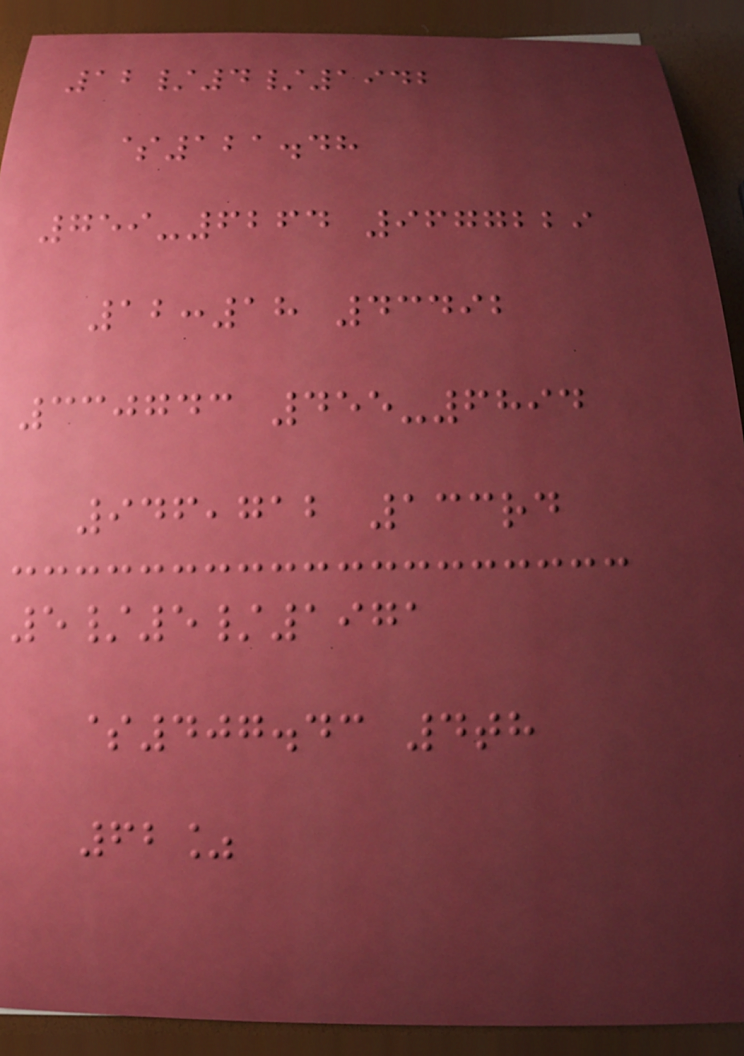12/4/1942
$121.48
759-6264 9677229
12:18 43492
330743 455-6894
946,712 133rd
5/5/1971
$407.43 4th
62%
